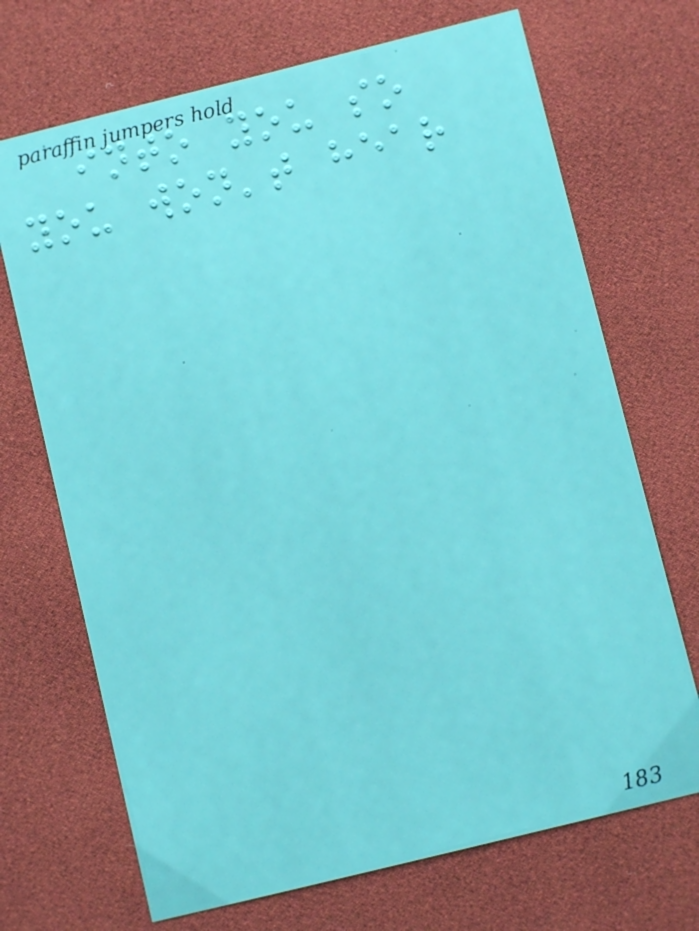into you so
you won't hear
